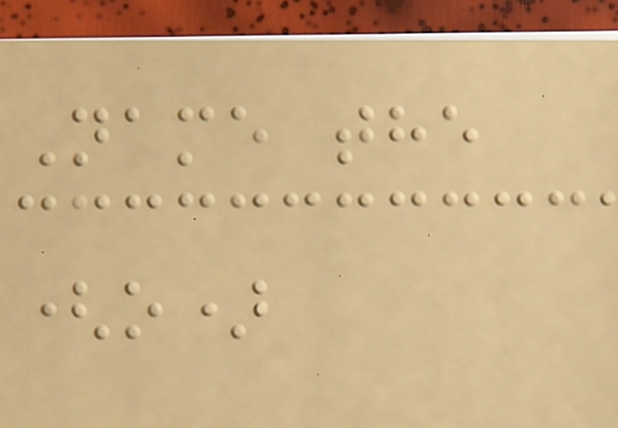Name the
(o)
